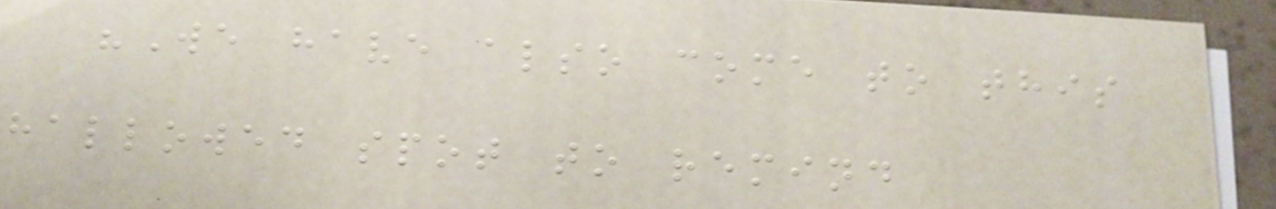"We have also come to this
hallowed spot to remind
